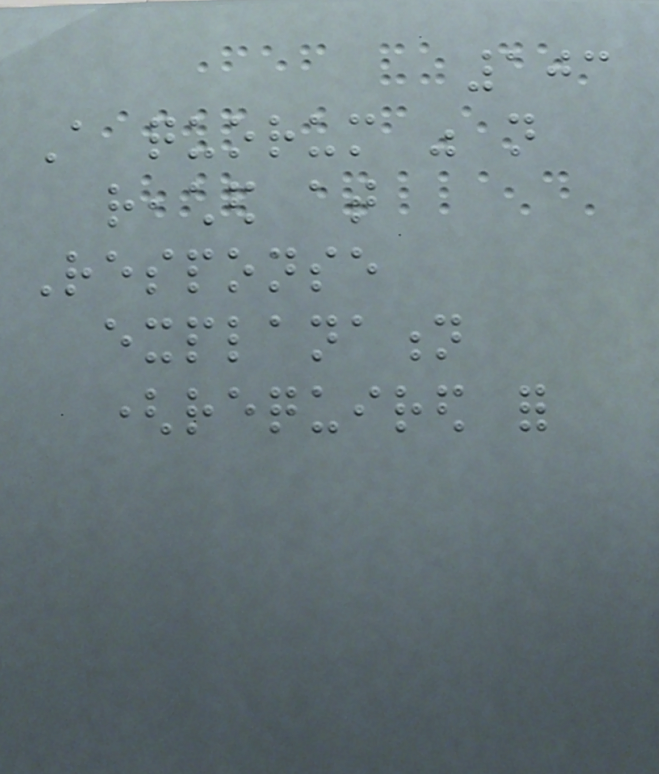103
A quorum was not
reached at
Response
explanation
(required for
